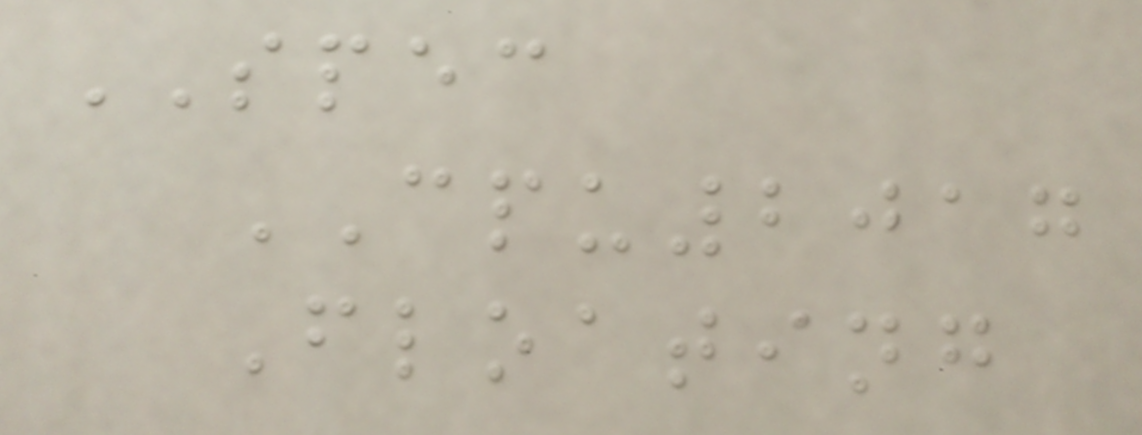SPEC
CPU2017
Floating
